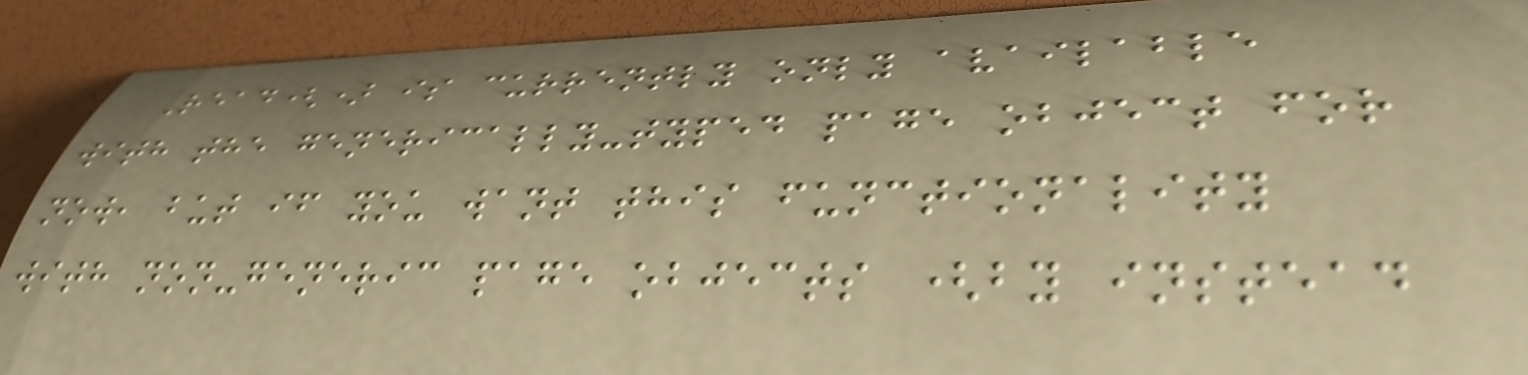Read() is currently only available
with the generically-typed page object for
now, but if you want this functionality
with non-generic page objects (by instead
